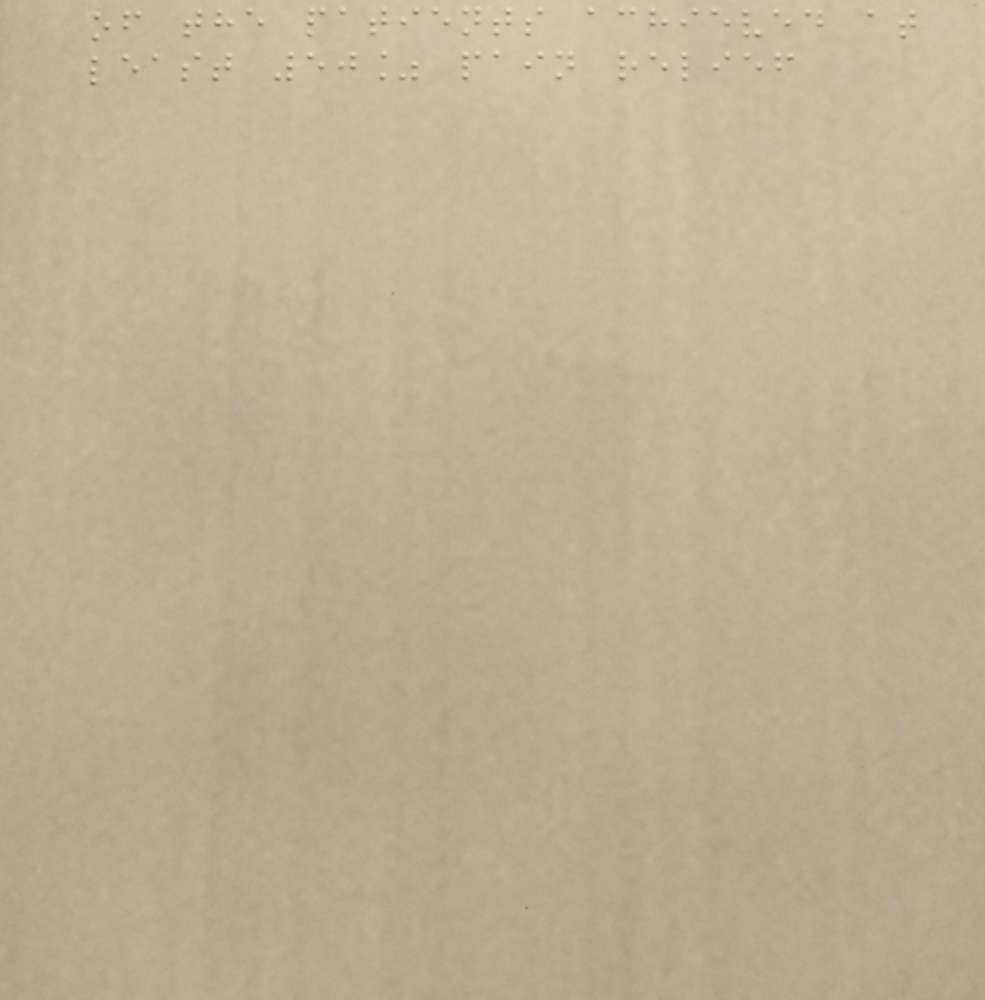of the patients achieved at
least 50% pain relief
